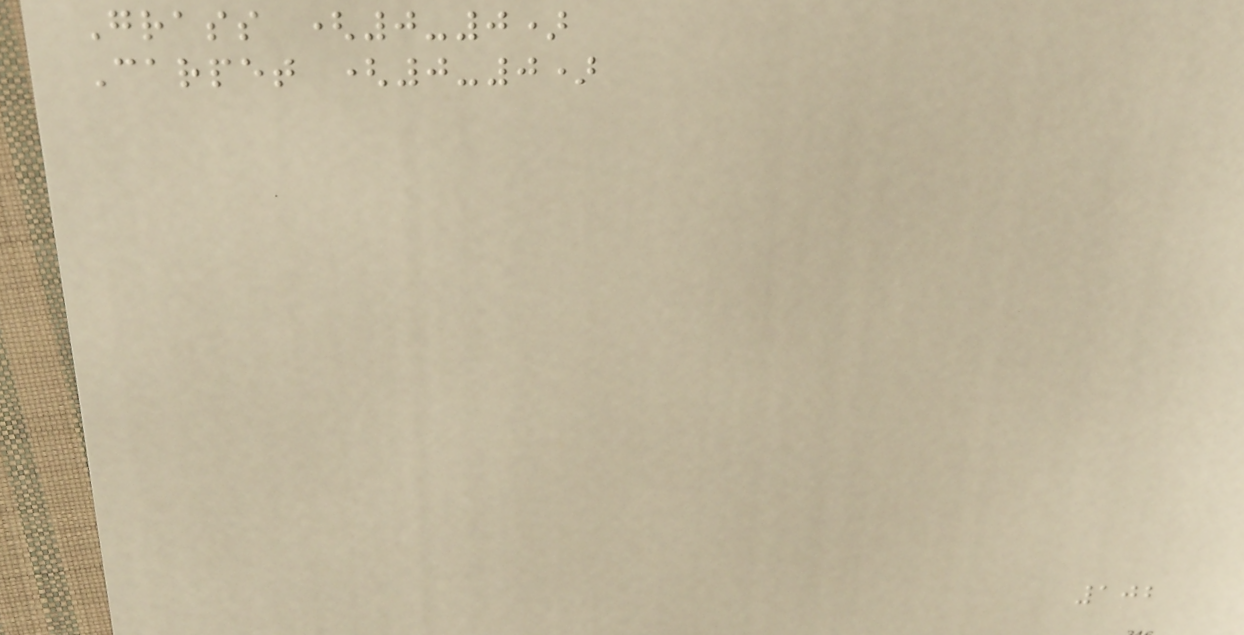Grass (0-0)
Carpet (0-0)
102
